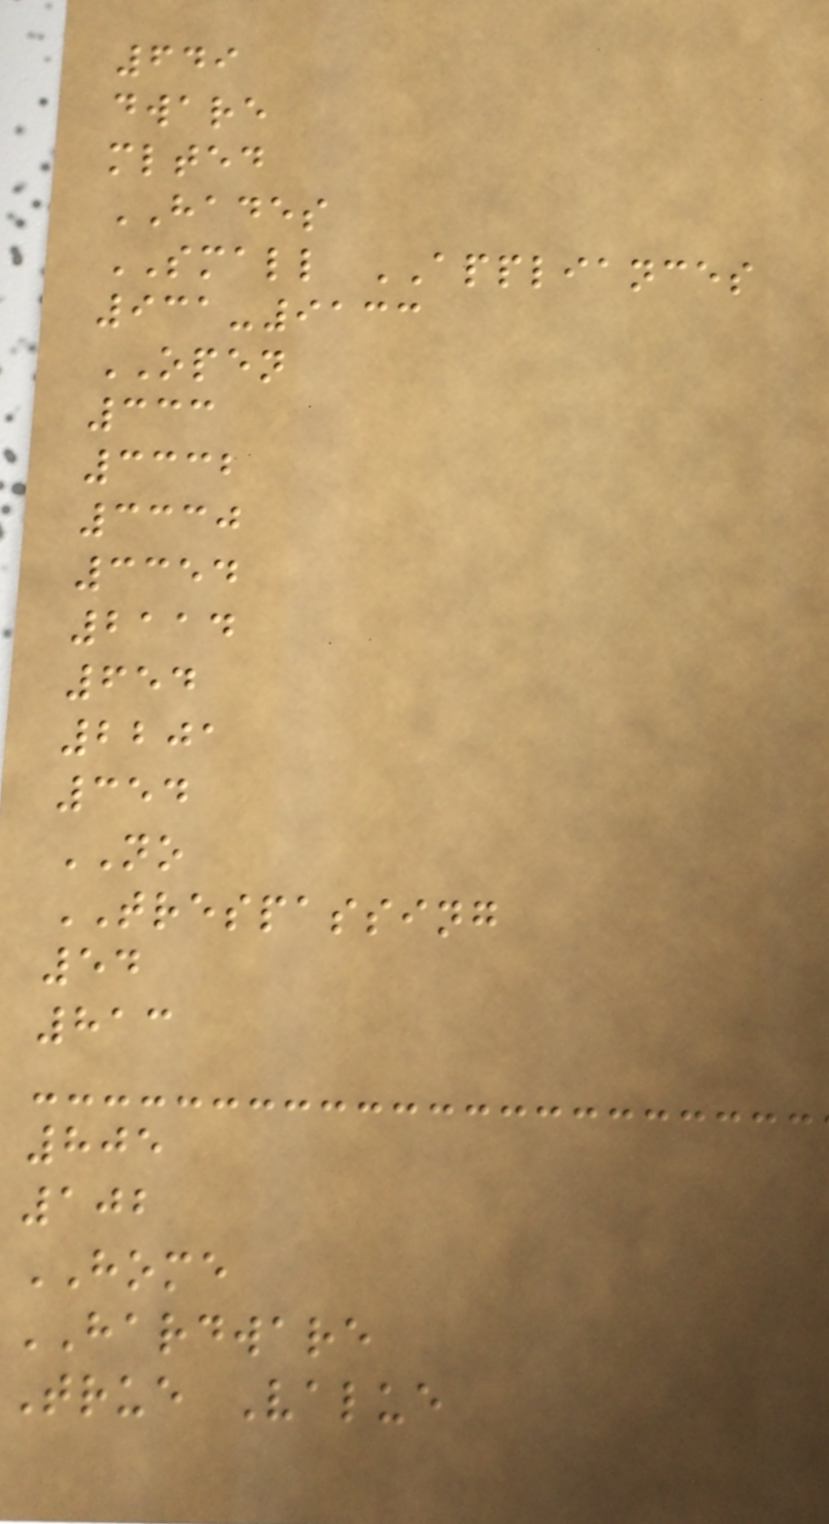649
dware
mlted
HADES
SMALL APPLIANCES
931-9133
OPEN
333
3332
3330
3354
2114
654
2201
354
NO
TRESPASSING
54
813
805
102
HOME
HARDWARE
True Value
